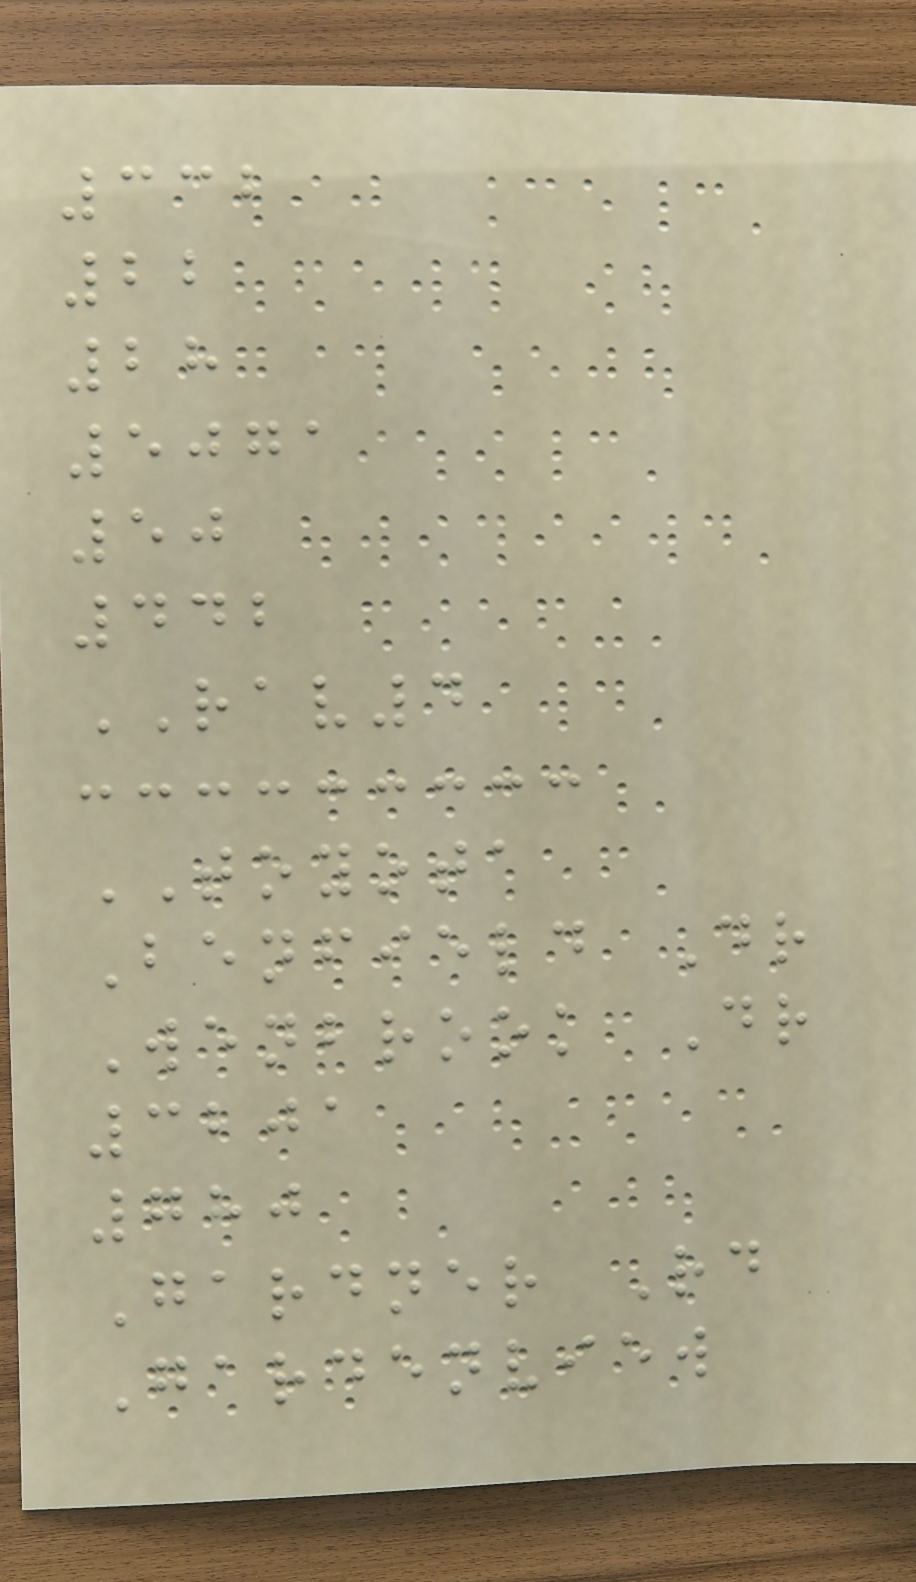332
22
28
5071
50
442
RAV4
TOYOTA
Benfield Dr
Wenbrook Dr
3201
780
Gardner Rd
Gardenview
